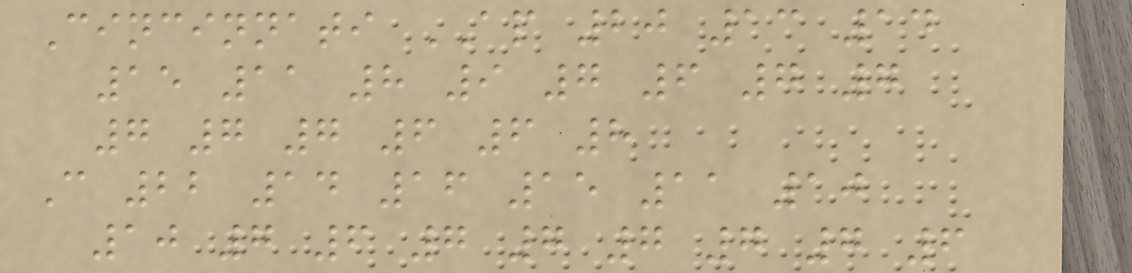Cincinnati AP 20 13 14
15 11 8 9 7 6 7 7
7 7 7 6 6 8
C 22 14 16 15 11 10
10 7 6 7 7 7 7 7 6
